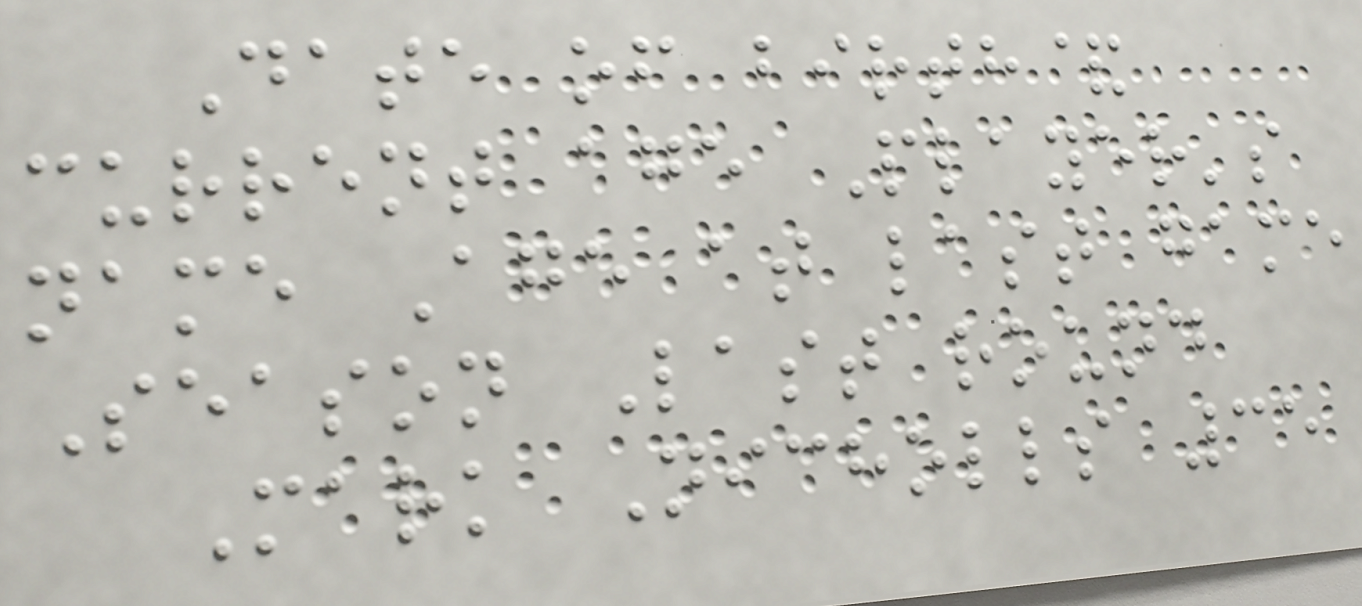Date of birth&
current age Player's
name Age at last game
Season Last round
Mark Nicholls 35
